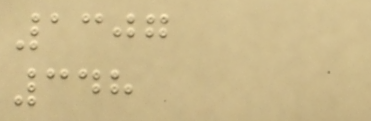1307
348
